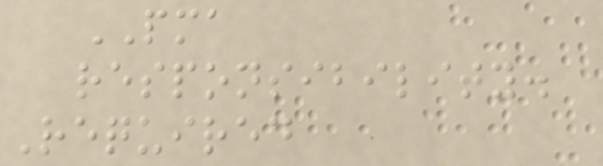PMA
responsibility.
Required
